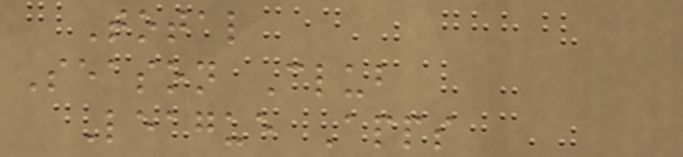Total
Season Club
League Apps
